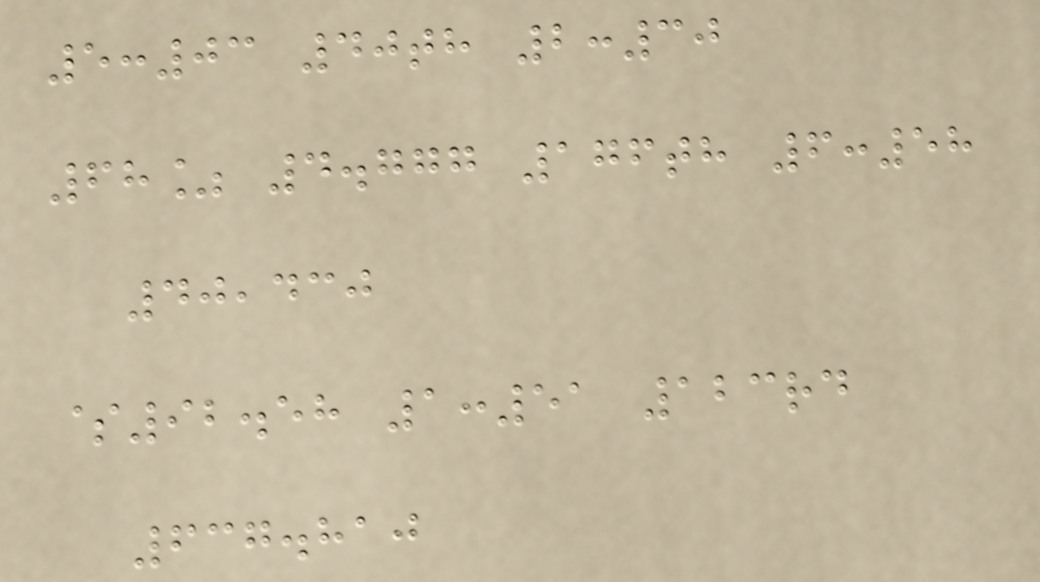5:03 40th 2:30
68% 4.777 176th 6:58
40,430
$92.58 1:51 123rd
637.810
